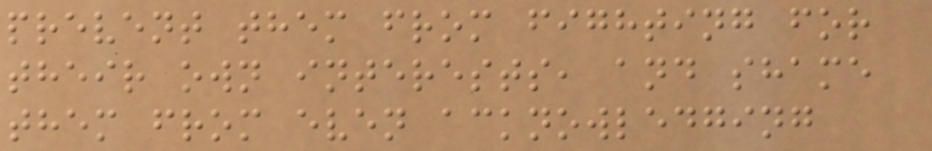prevent them from fighting for
their own interests, and shame
them from even acknowledging
